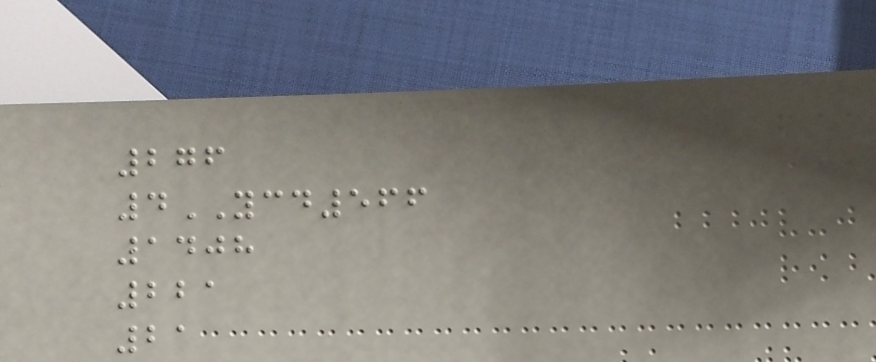276
4YCD566
1408
221
21
